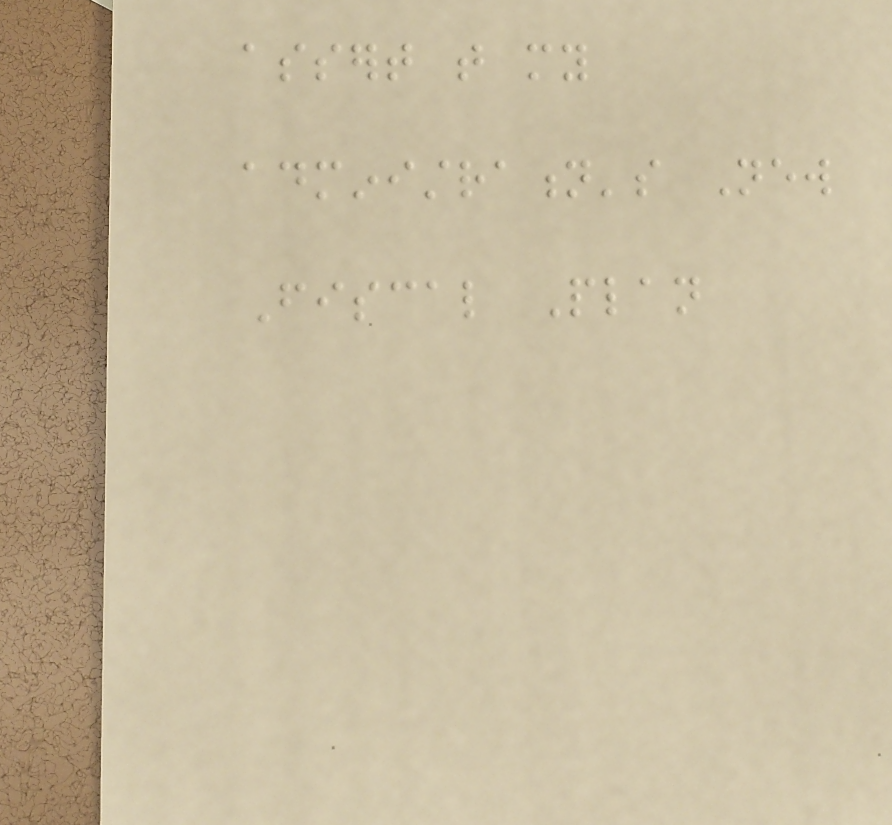assert that my
administration's New
Fiscal Plan
